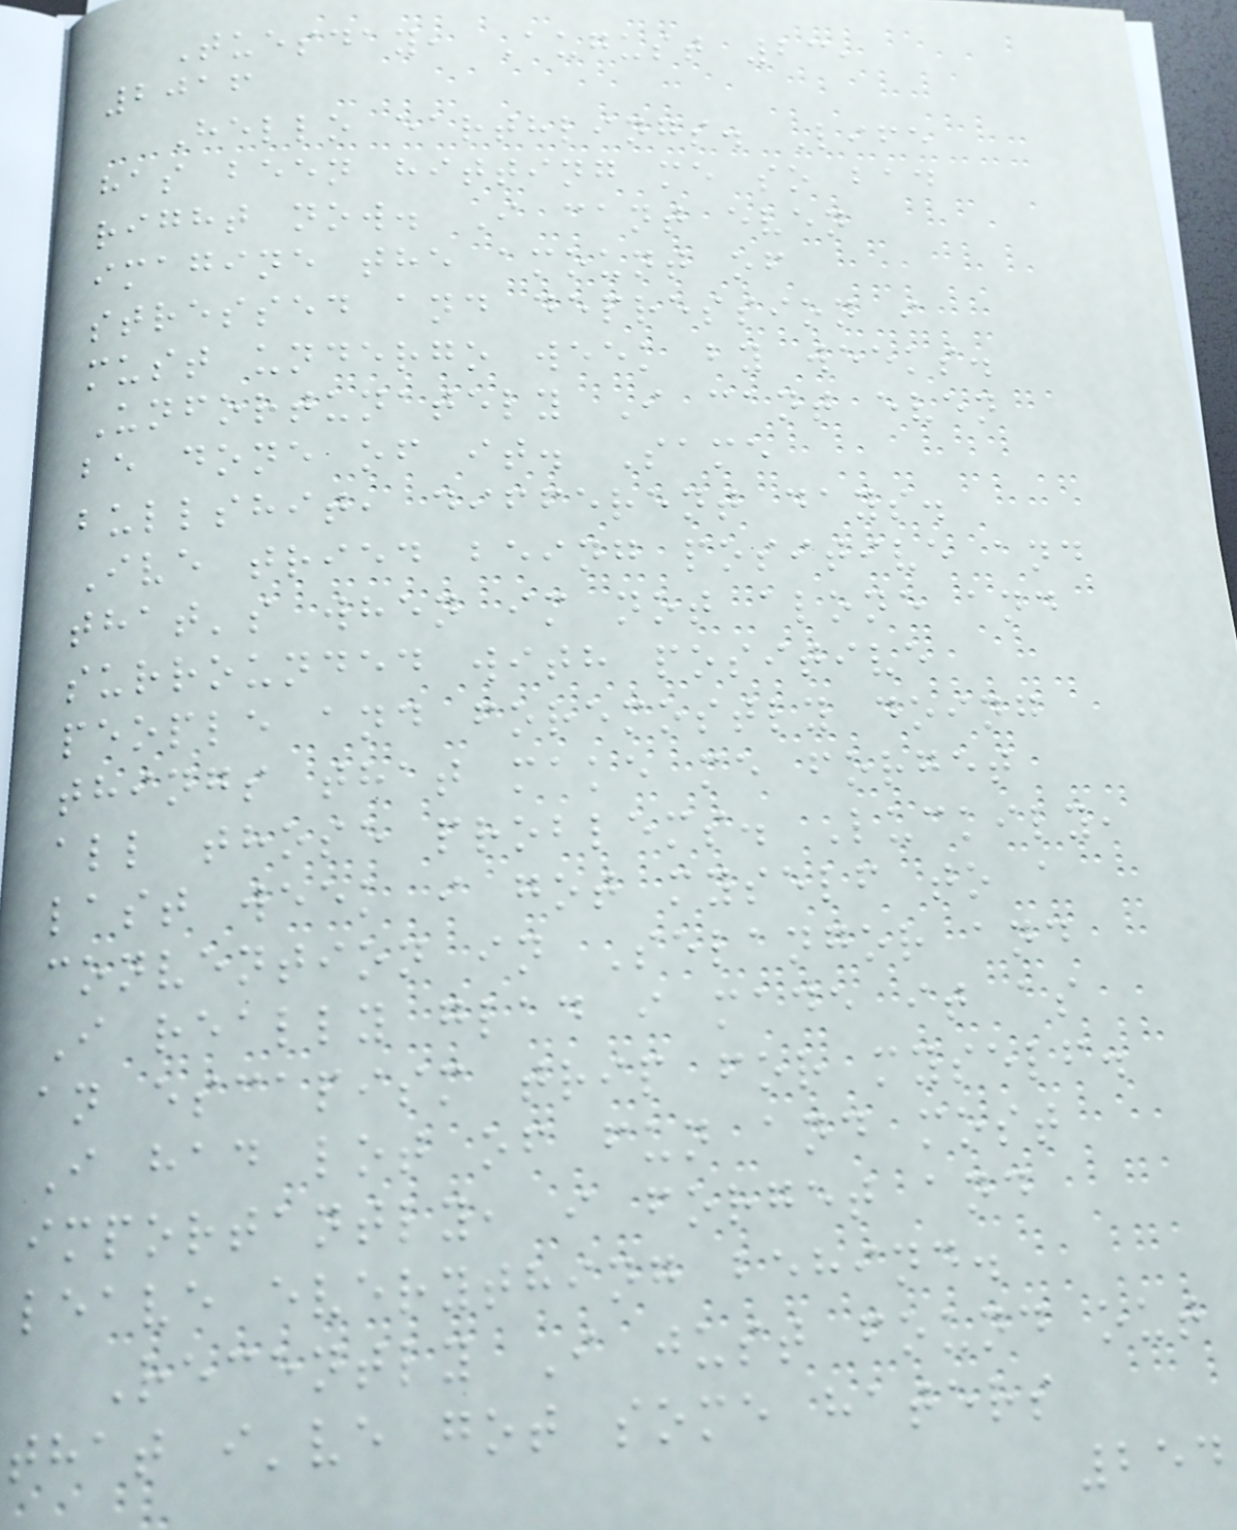Tuesday, August 23,
2016
Hello earthlings. Life
has been hitting me so bad
right now. I cant even
imagine the amount of
stressed and depression i
must undergo week by weeks.
Unfortunately I cant even
be done of it. Same
bullshit, different days.
Ive tried being positive and
that's when im not alone and
surrounded with positive
people and foremostly doing
things that make me forget
all those problems. Luckily,
last week i got myself to a
convention in Selangor and
I really glad i made it as
an escapism trip for myself.
I had lot of fun and most
importantly, i forget and
leave everything behind.
Recently I just found out
that i've got some haters
254
